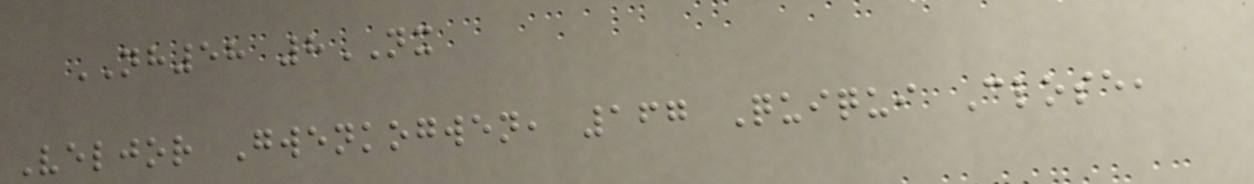NH58 8NX
Veljor Gwenkogwen, 167 Quiqui Close,
